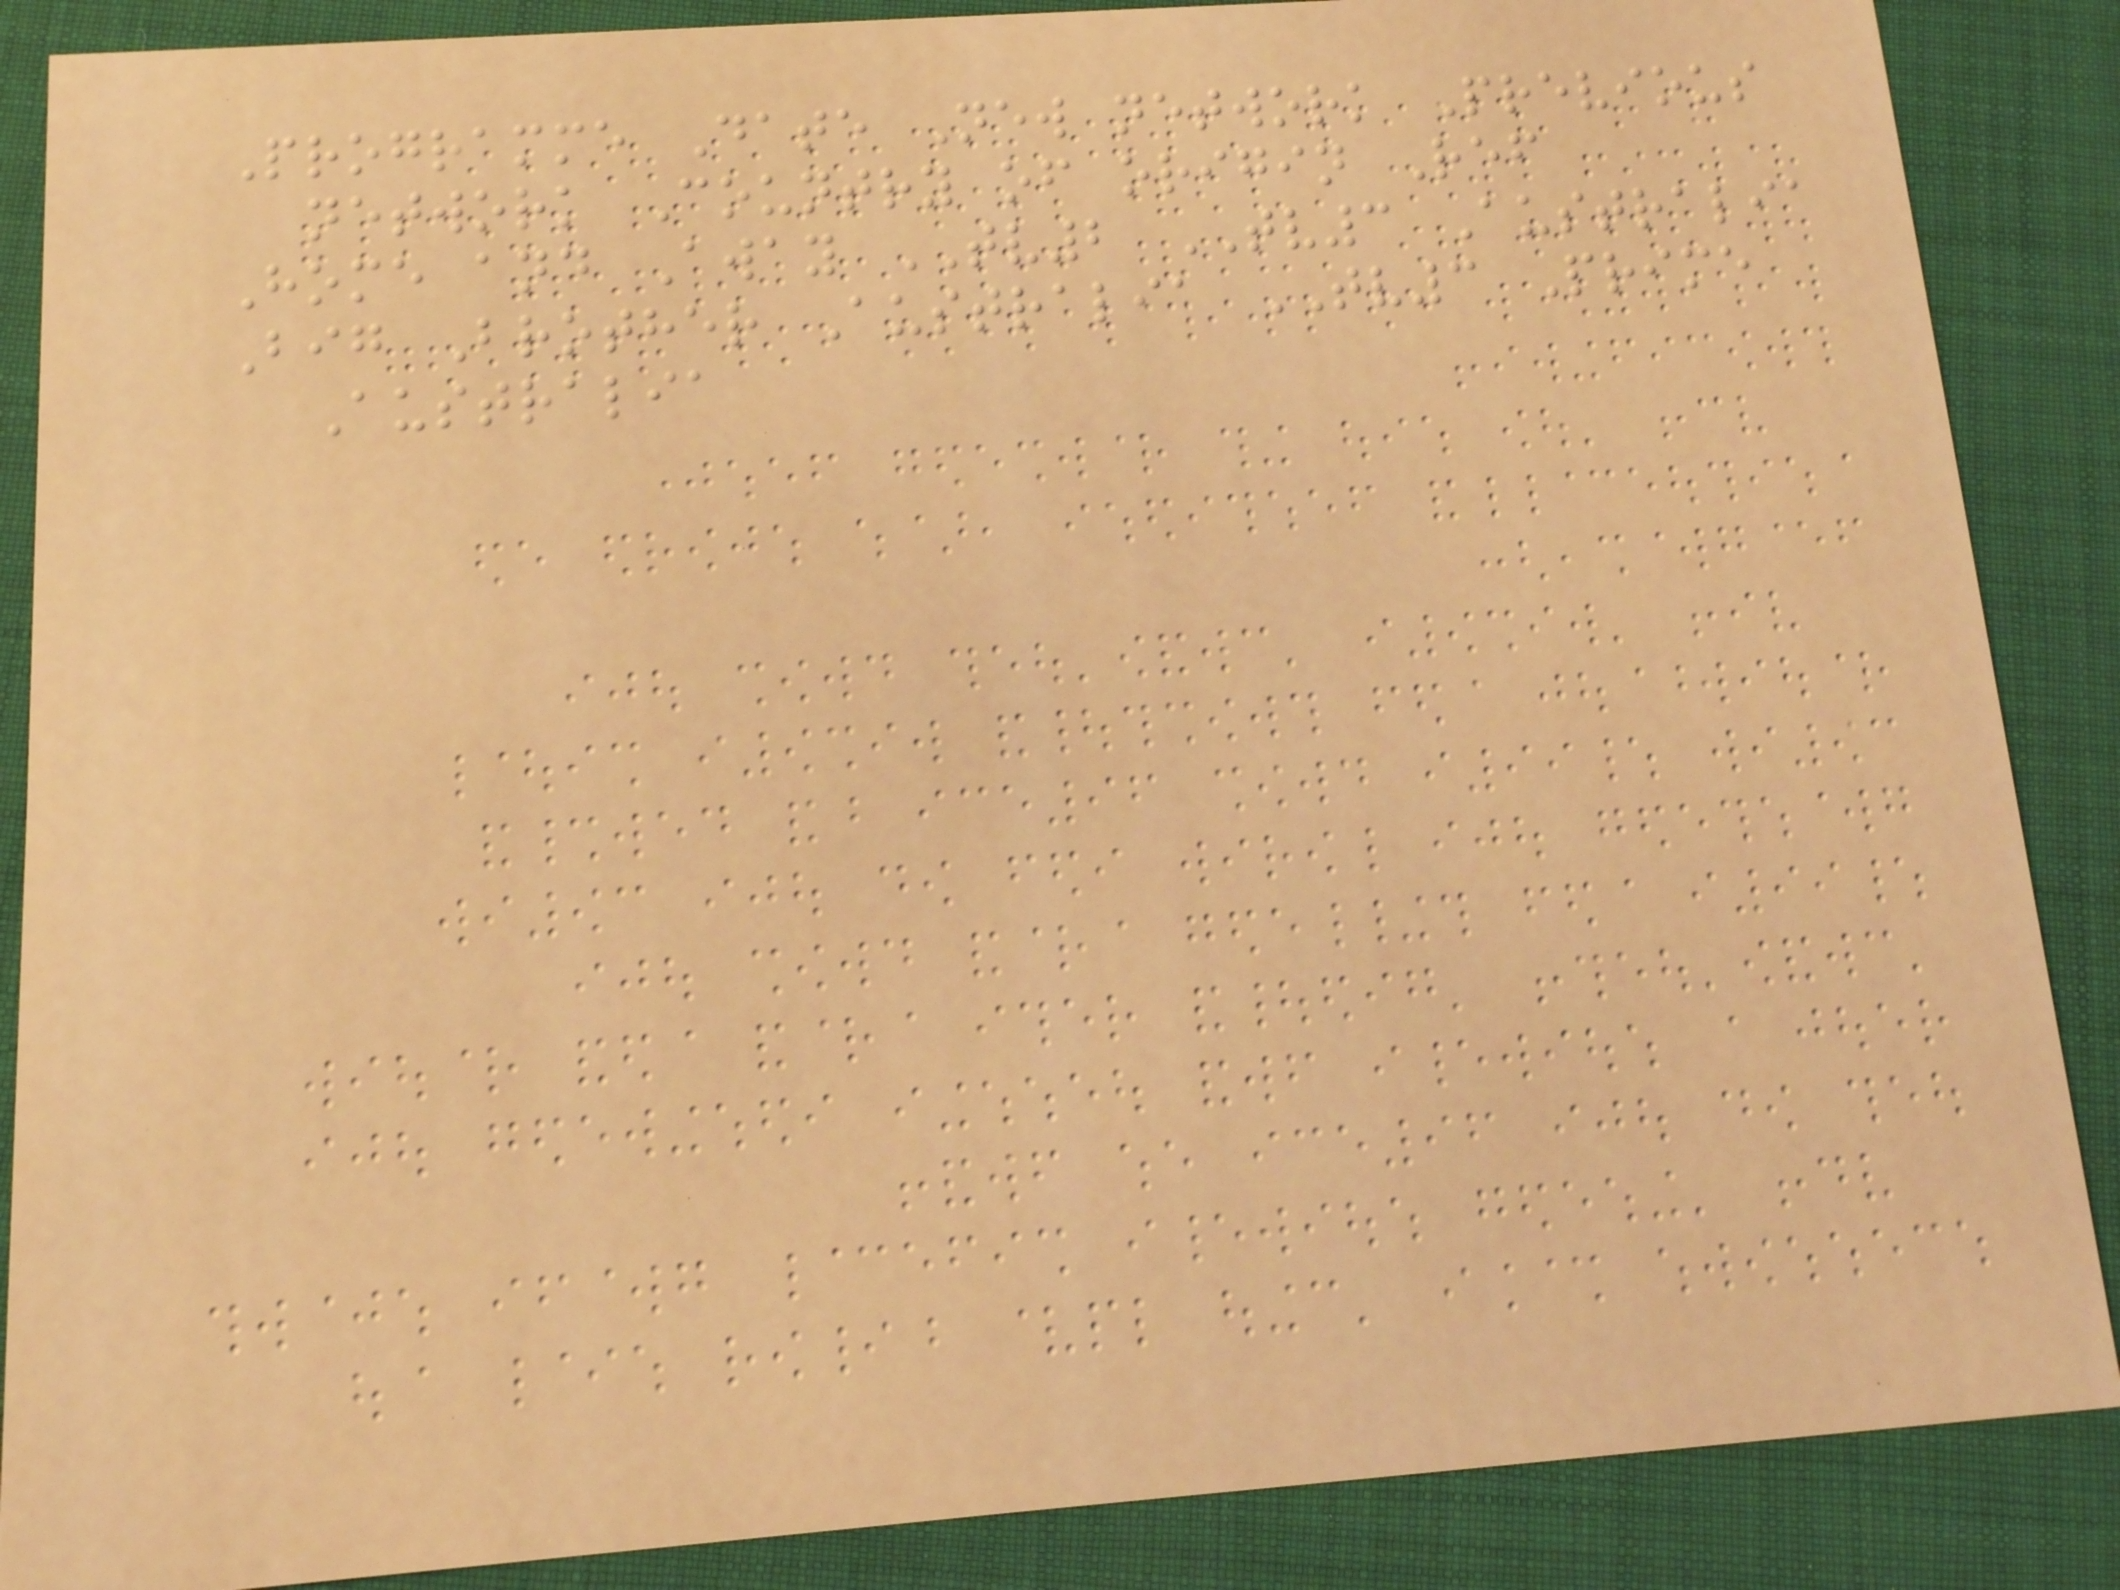Programme Date New network Previous
network Country of origin Ref
Home and Away TV2 TV3 Australia
Big Brother Australia TV3 Prime
Australia
